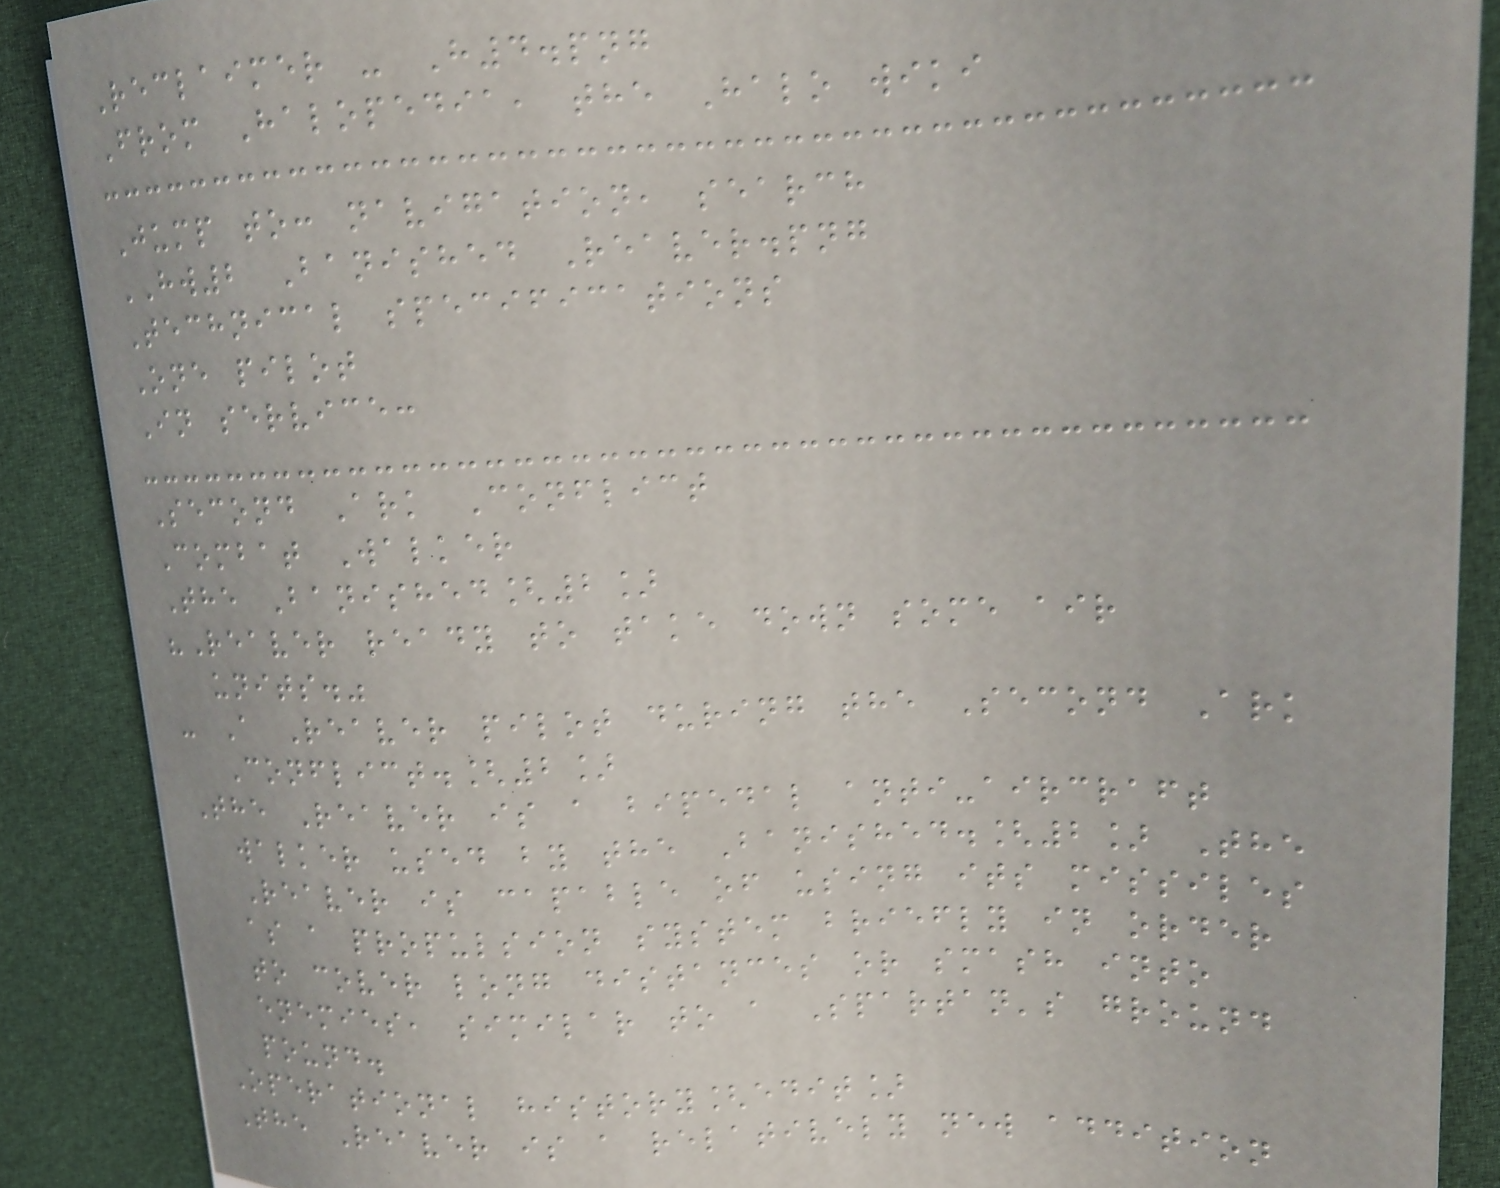Reclaimer - H4.png
From Halopedia, the Halo wiki
Jump to: navigation, search
HW2 Banished Reaver.png
Technical specifications
One pilot
In service:
Second Ark Conflict
Combat Walker
The Banished[2]
"Reaver ready to take down some air
units."
- A Reaver pilot during the Second Ark
Conflict.[2]
The Reaver is a bipedal anti-aircraft
walker used by the Banished.[2] The
Reaver is capable of using its missiles
as a propulsion system briefly in order
to cover long distances or smash into
enemies, similar to a Spartan's ground
pound.
Operational history[edit]
The Reaver is a relatively new addition
